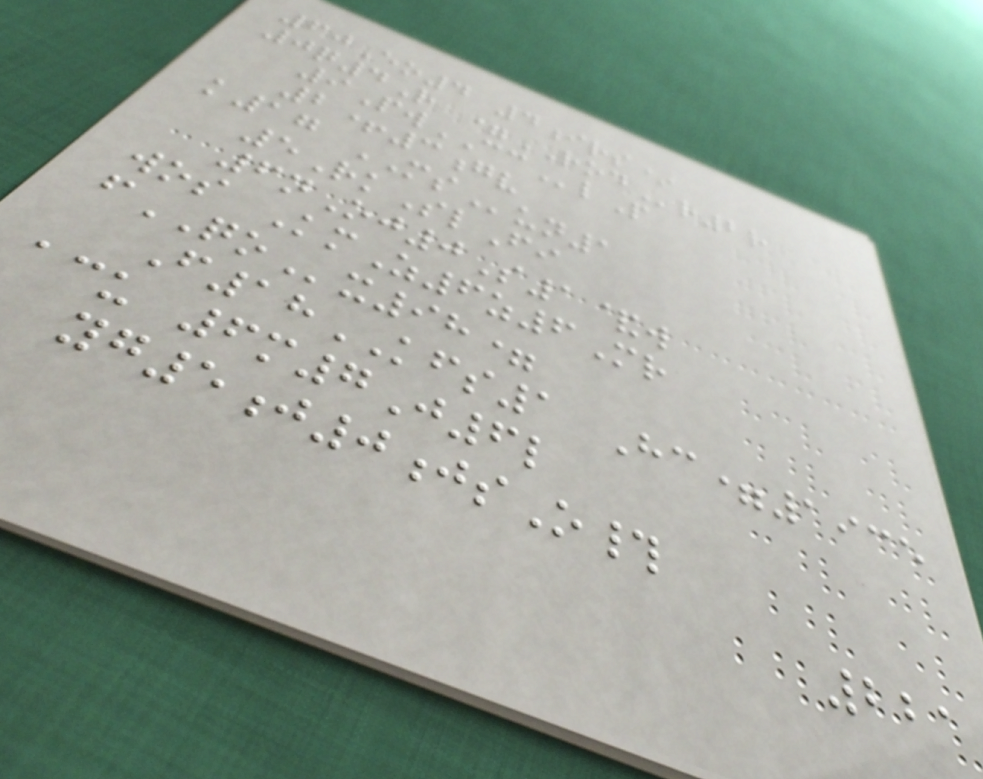60Eo4 4irs*
0q4R =RODr2r
9PwCClP
2+3gv
k17 MSun1
5RkSlFi
6nOj0S1&w
wos KmZ6z6Mr
fQOx98=
F18KFS1 Hc=1935
acu 6m7J6l
yg5j0jsO#
221
